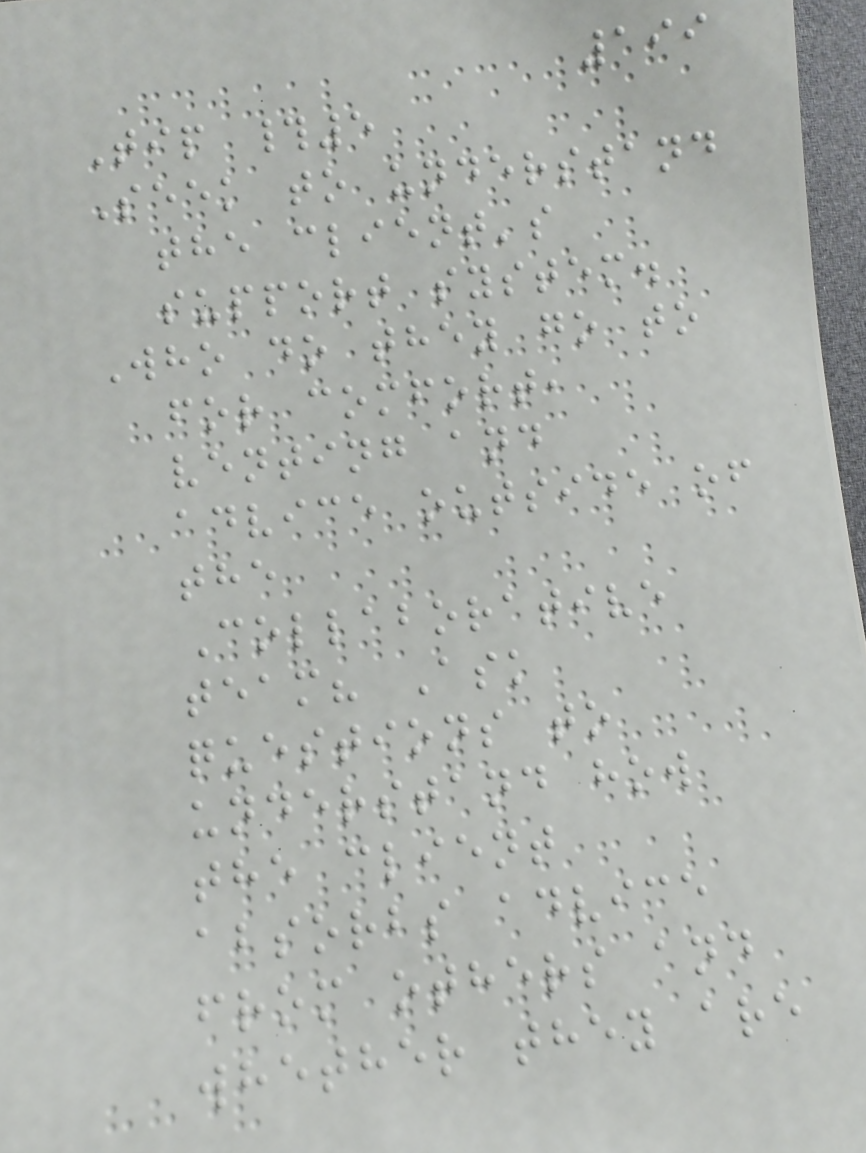199
Tip #5
Seek to understand
the client's
support system.
Who do they go to
for comfort,
venting and
advice outside of
the
Collaborative
team? Ask
questions to
understand how
the client
absorbs advice
from others and
whether they are
